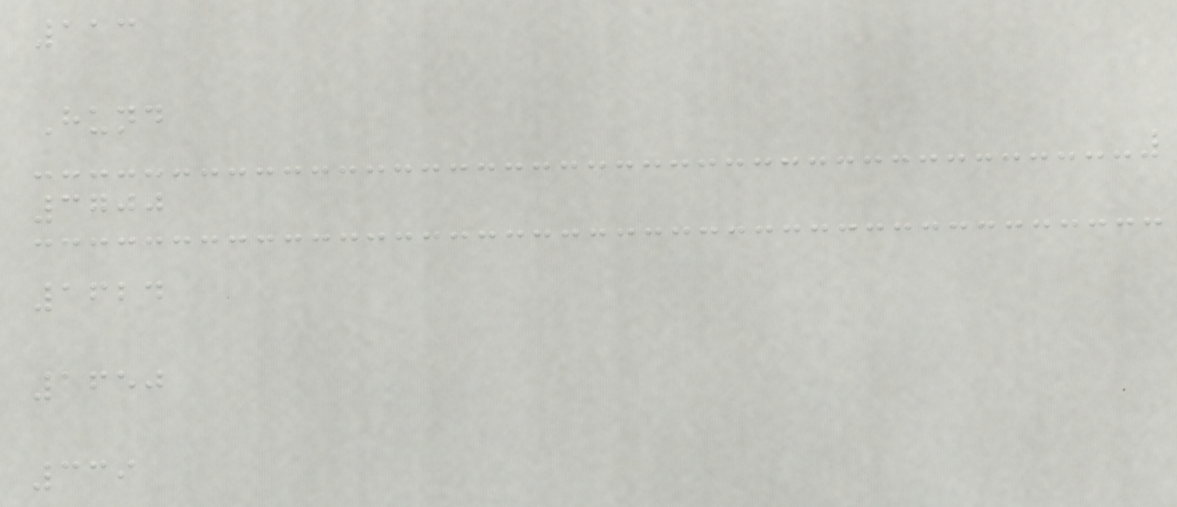113
Hund
3700
1624
1650
339
